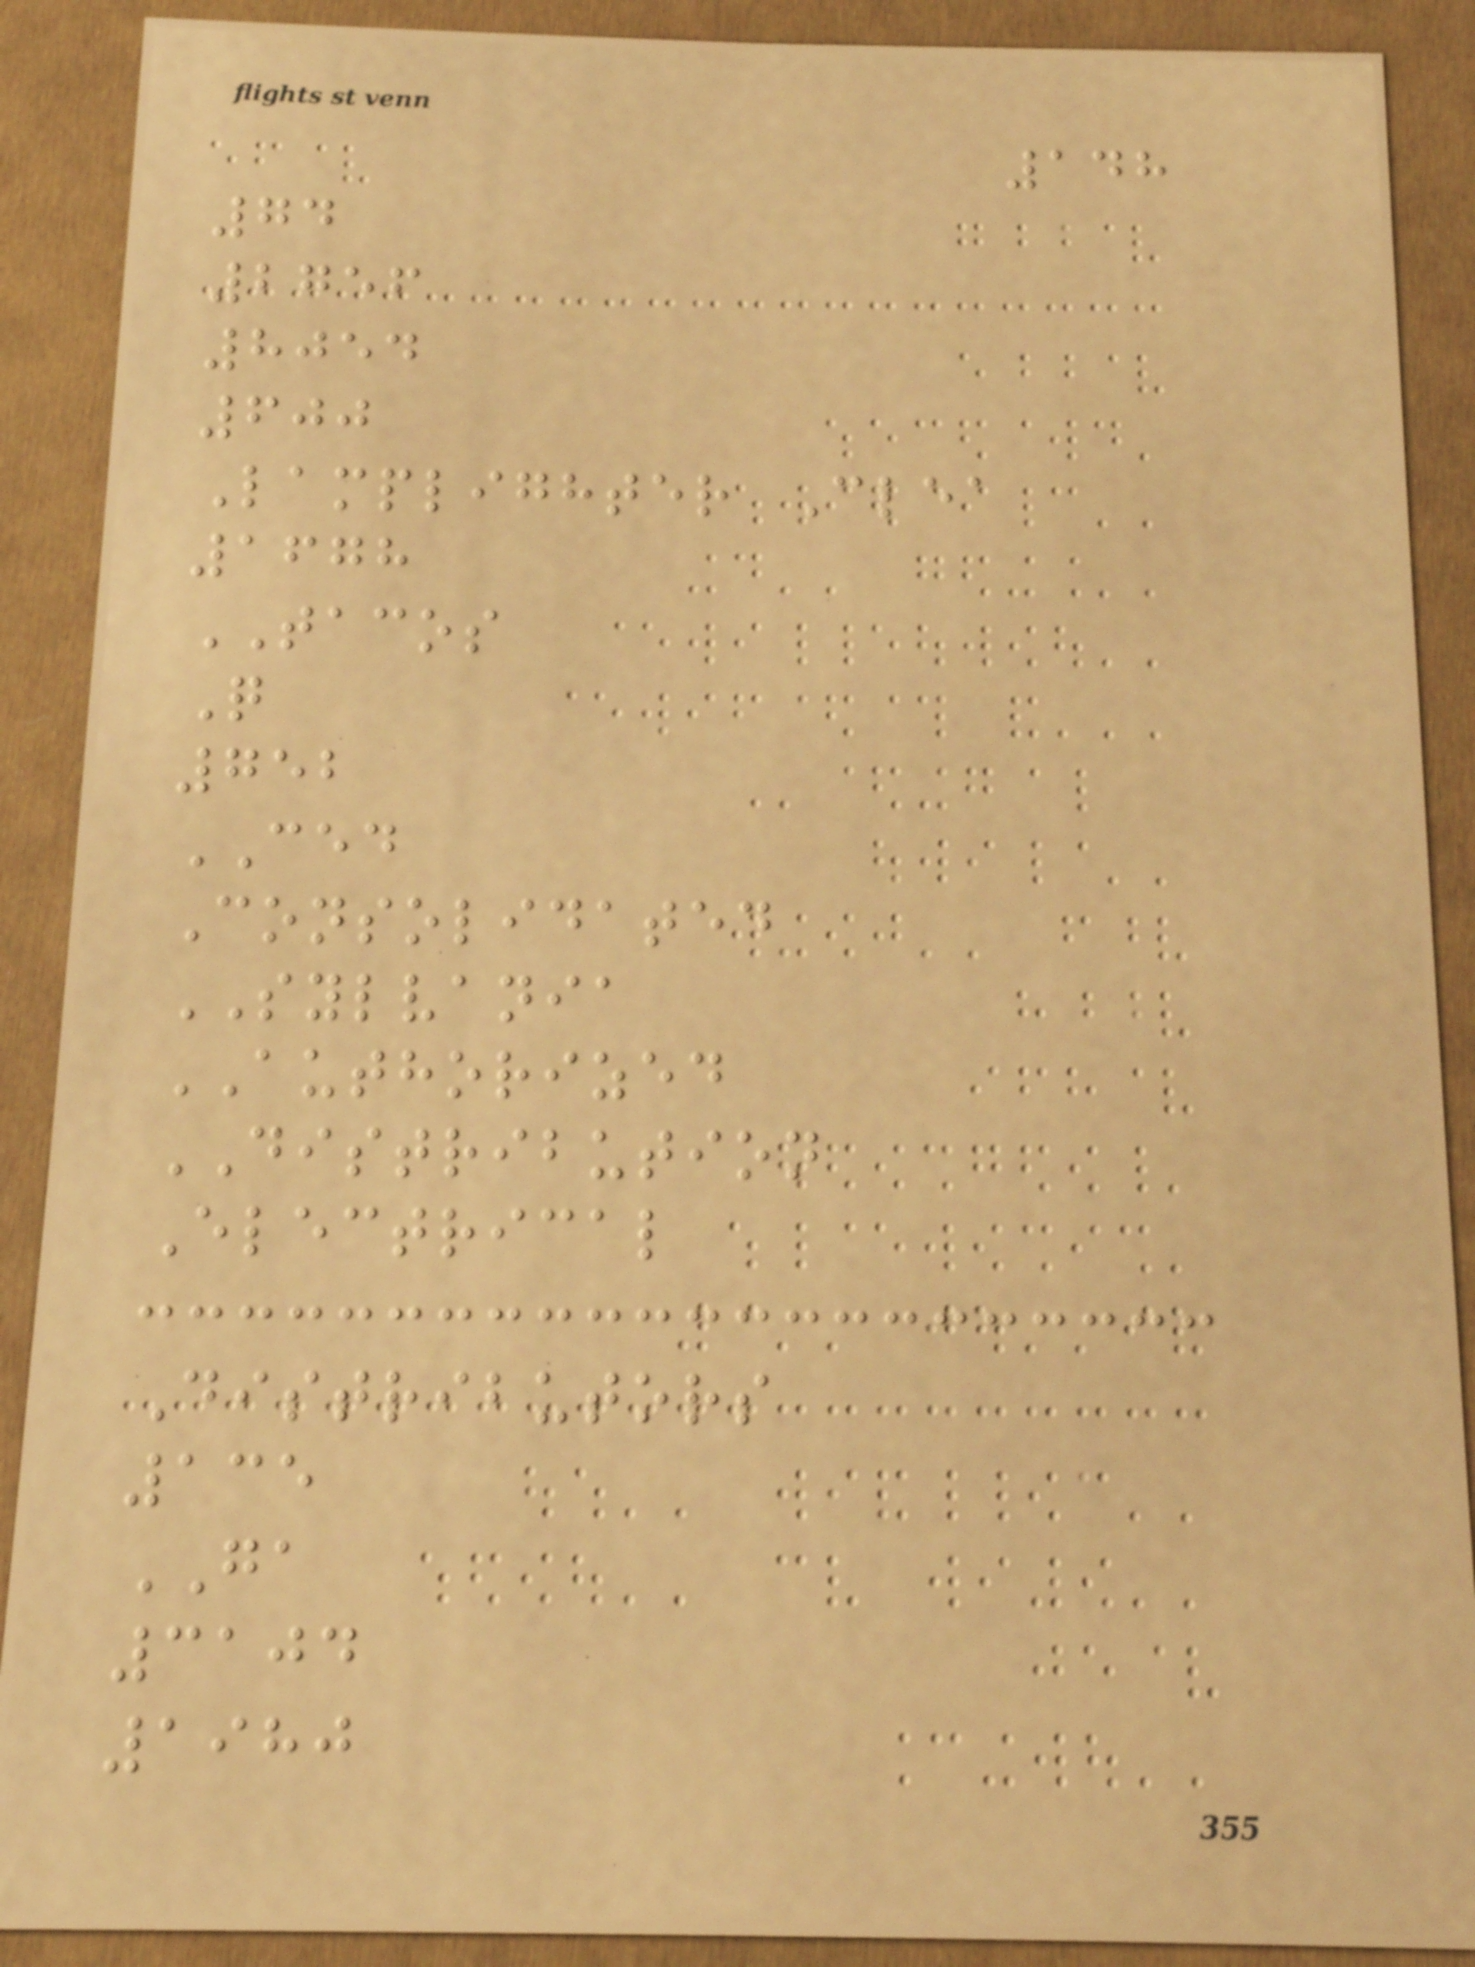148
74
2756
8054
600
Lamplighter Clea
1678
TACOS
Q
752
CED
Consolidated
SYLVANIA
AUTHORIZED
DISTRIBUTION
Electrical
Distributors
135
GA
3104
1980
